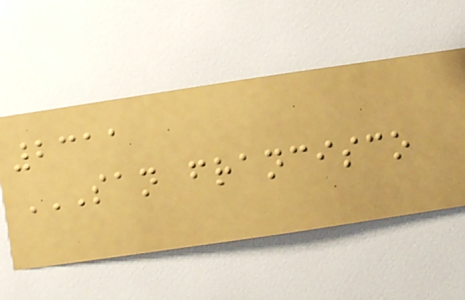2311
SAN FRANCISCO
